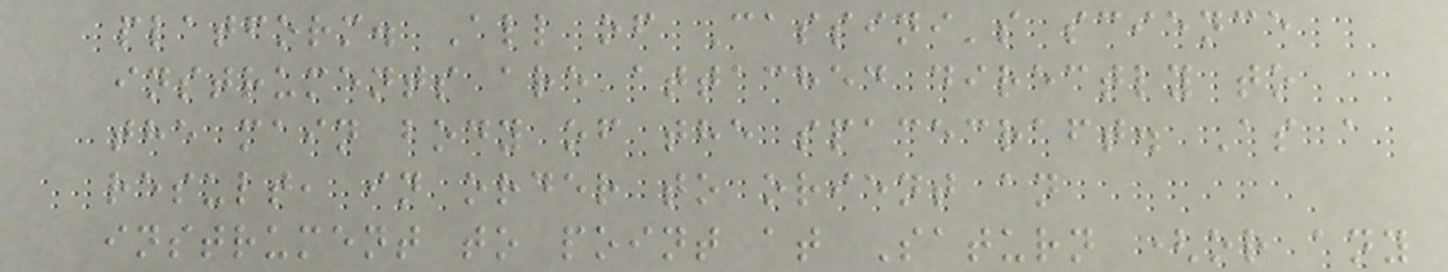platform. All of Cassini's science
instruments are attached directly to
the main body of the spacecraft. As a
result, in order to orient an
instrument to point at Saturn (or any
